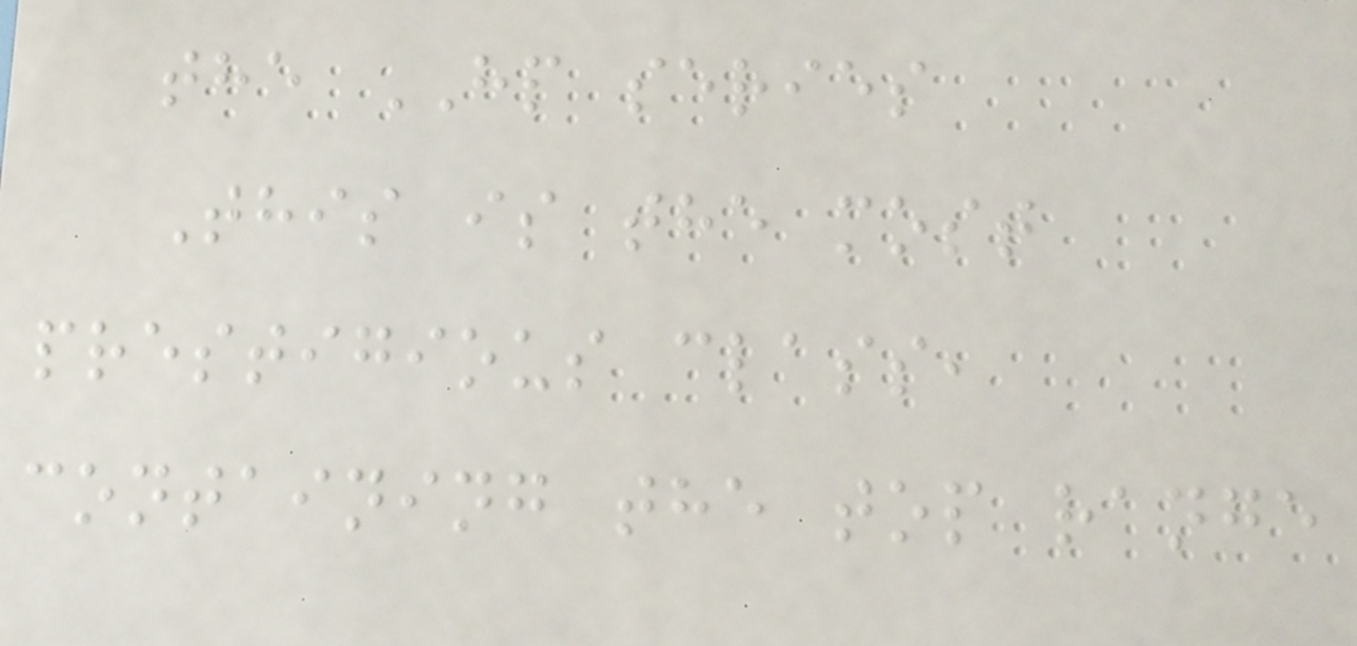the HP series
This is the most
prestigious class,
containing the top range
